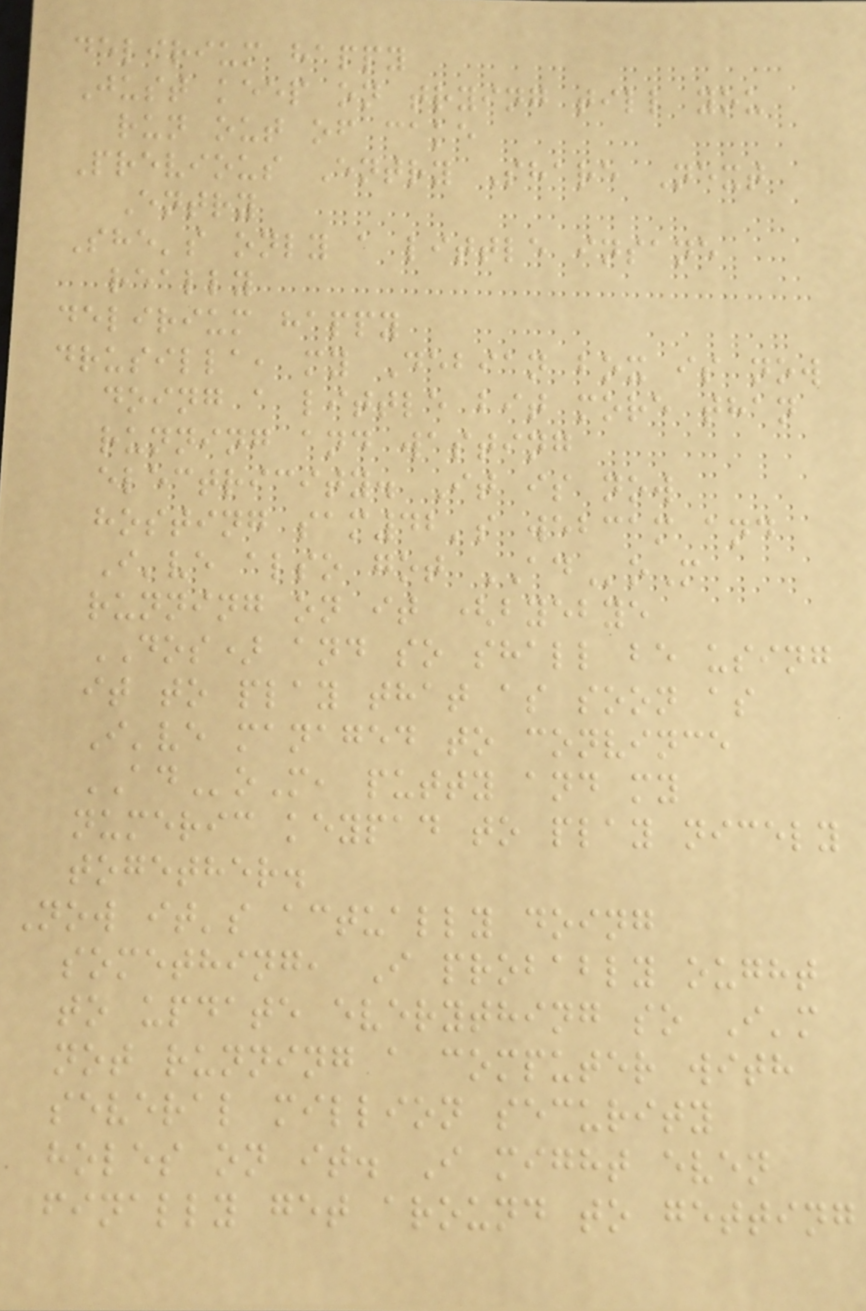delirium happy
Just keep on trying till you
run out of cake
Previous Entry Share Next
Entry
She's only a little insane
really
delirium happy
drusilla, my Debian box is now
doing a little bit more than
running and wasting
electricity. It is now
hosting sam42's webcam and
I've also got ADoM
running on it (byebye
DOS) and so shall be using
it to play that as soon as
I've managed to convince
ADoM, putty and my
numeric keypad to play nicely
together.
Now it's actually doing
something, I probably ought
to update everything so I'm
not running a computer with
several million security
holes on it. I might even
finally get around to getting
